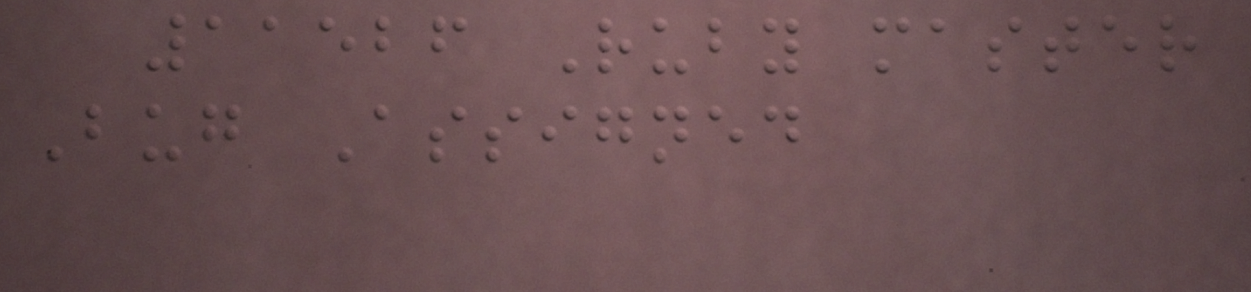11526 Ruby master
Bug Assigned
